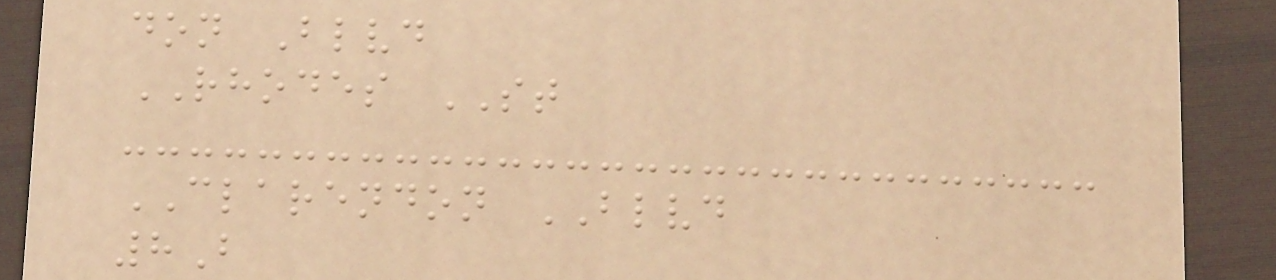don Blvd
RHODES ST
CLARENDON BLVD
8B
